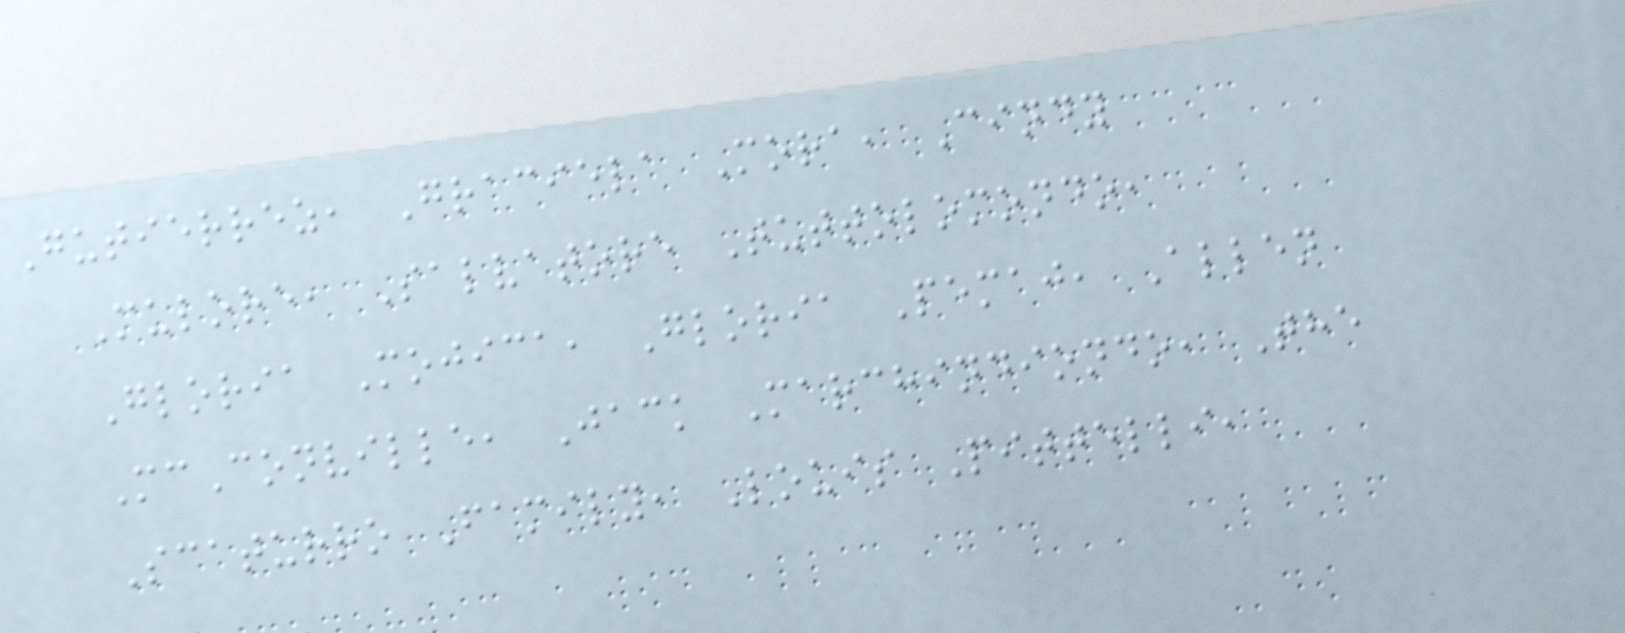Gutierrez, Graciela Mora, Cindy
Mulore, Salvatore Tuttolomondo,
Gloria Mojica, Gloria Pemaj, Allen
McConville, Jack Marchindiondo, The
Scaturro Family, Louis Pittelli,
